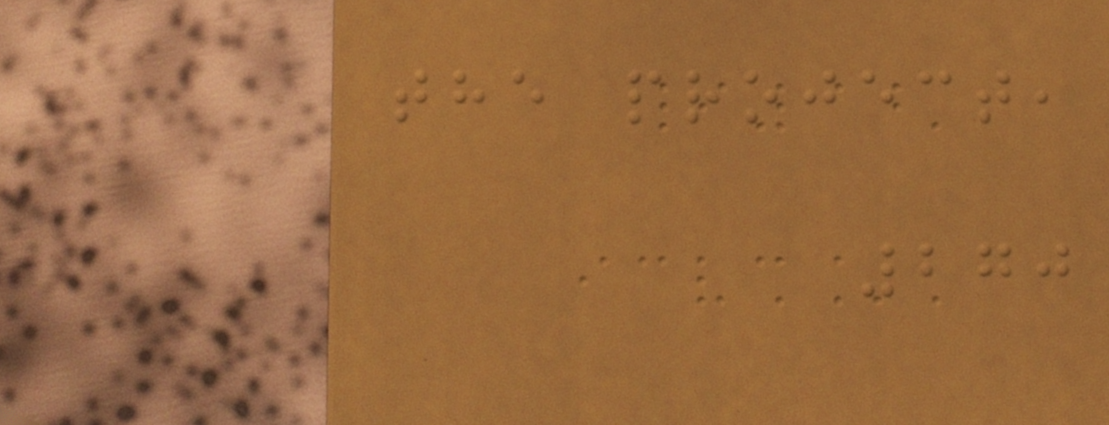the project,
270
